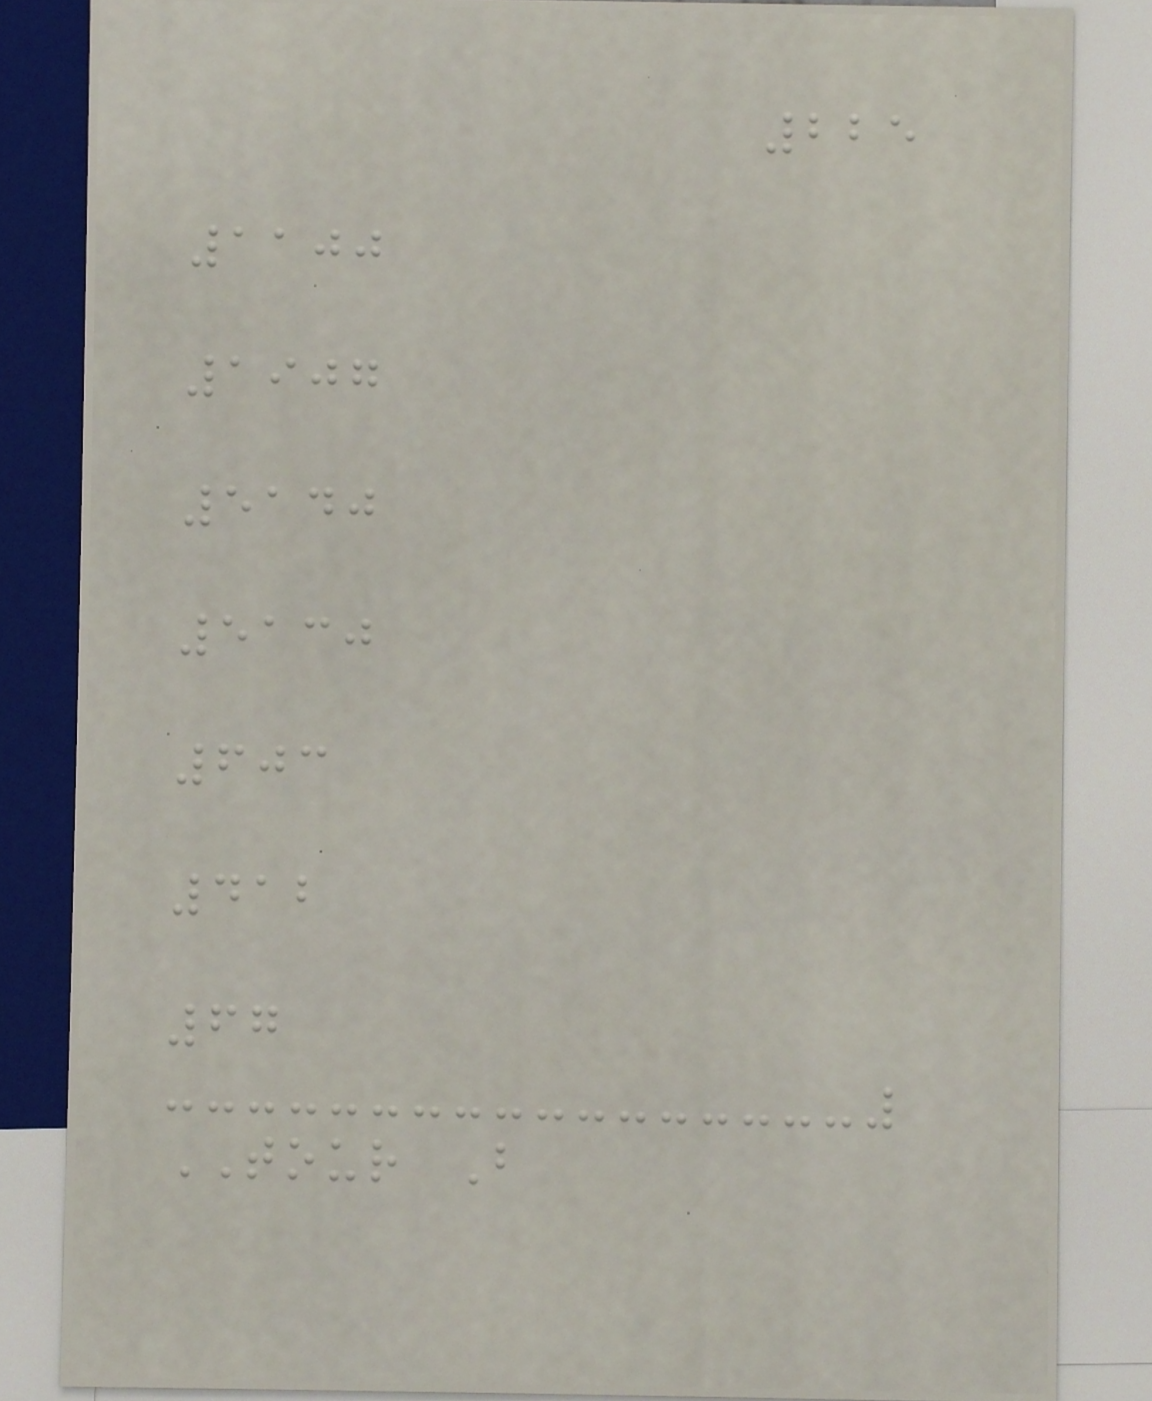225
1100
1907
5140
5130
603
412
67
TOUR B
